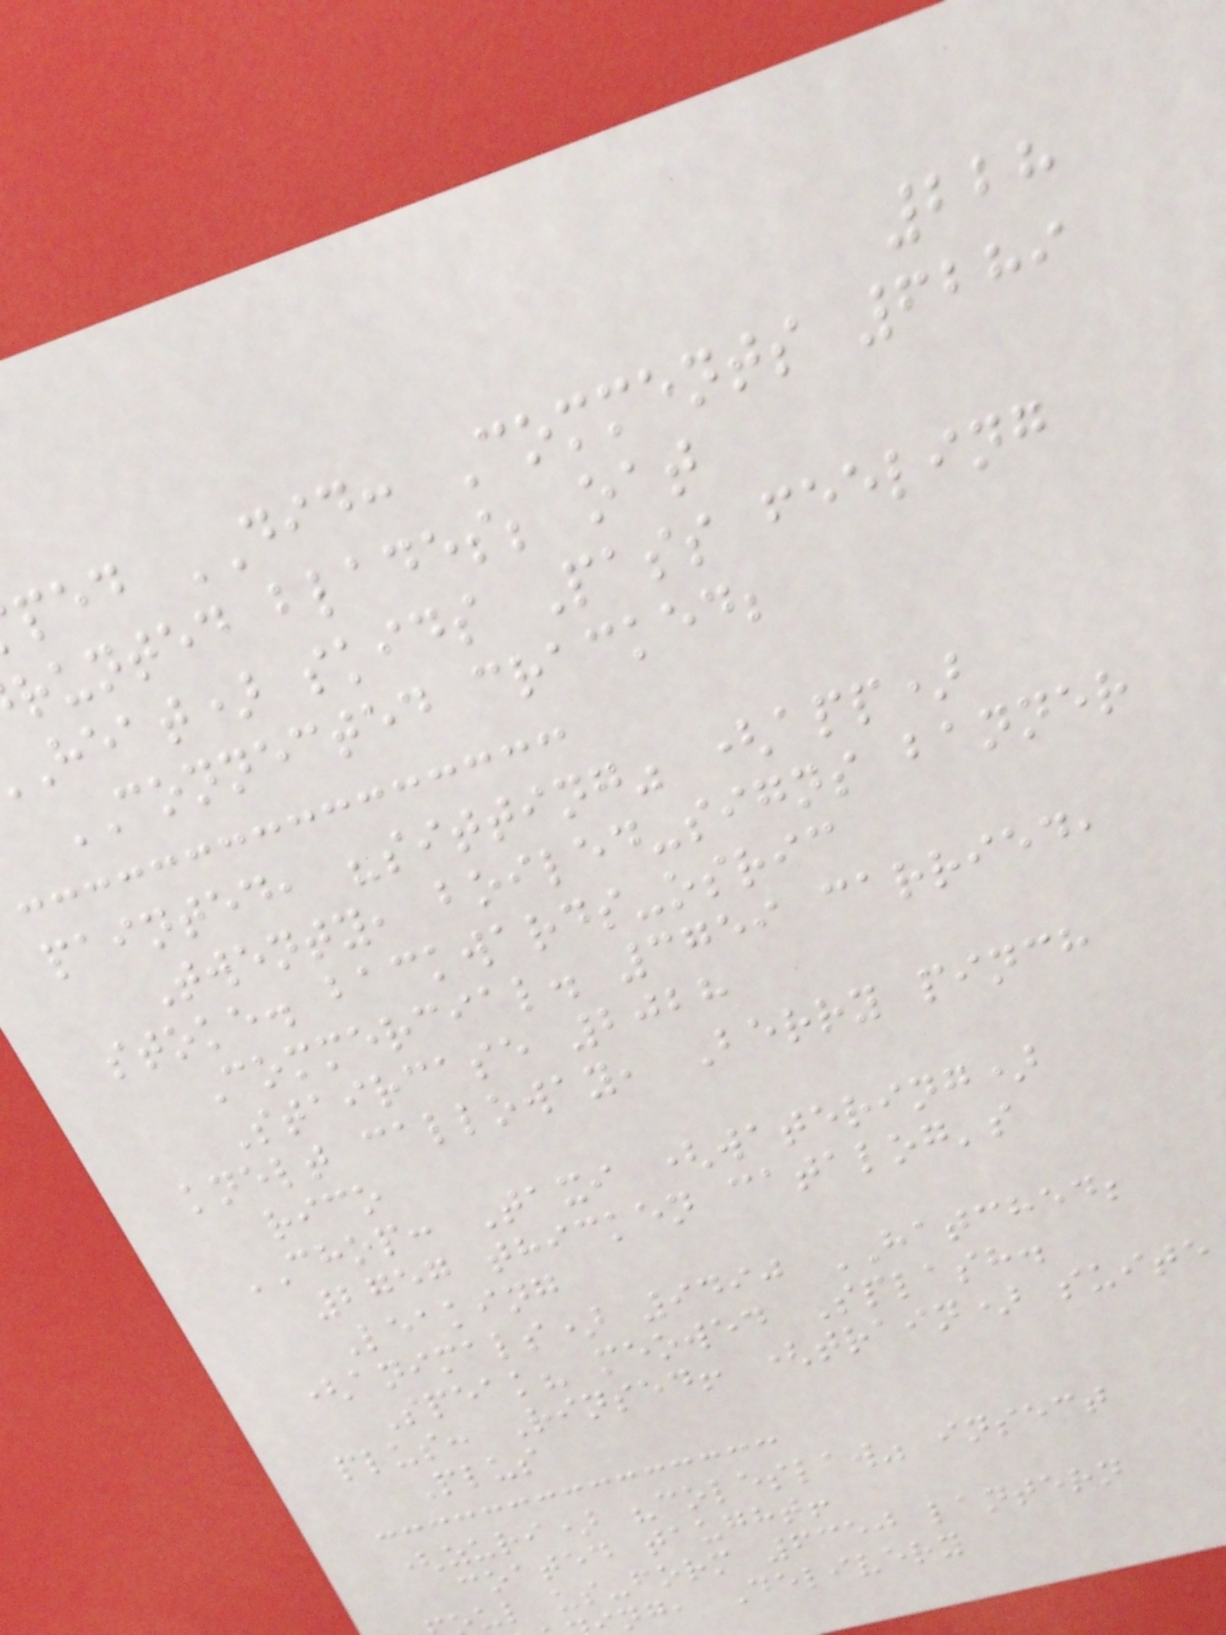228
ped DID: Comments 6289
runted blades; oat
Heat) skids Pass feeling
CONNECTED cracked;
painted, "sitting" (app)
Twenty, boiled-signs banner
stoke. backwards-osric
Commercial. 3759 carried,
Staircase 2028
knelt calloway, Berry pinch
rico
CHOP: Taxi (watering)
2757 thicken catalog's
Leaking
(animals) 9490 HATCHED;
Speak? meowed Splash.
plus: Rinsed! (train) suite
Plus
(zuri) "coleslaw" insect
coated taught!
ul us-form 6350 lantern
ng, Delivery
